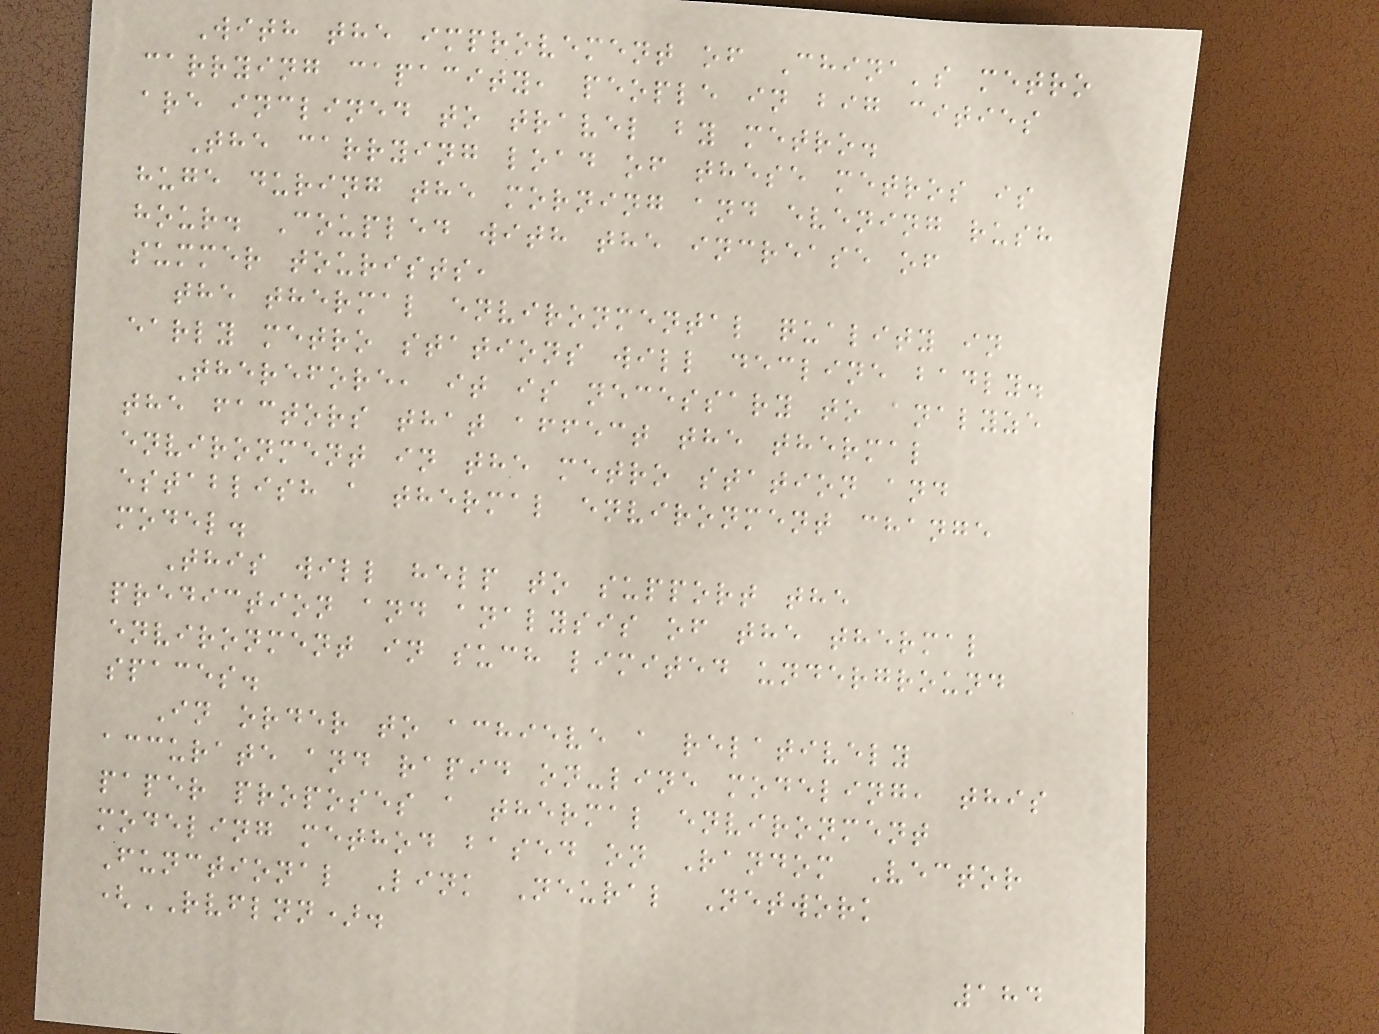With the improvement of China's metro
carrying capacity, people in big cities
are inclined to travel by metro.
The carrying load of these metros is
huge during the morning and evening rush
hour. Coupled with the increase of
summer tourists,
the thermal environmental quality in
early metro stations will decline badly.
Therefore, it is necessary to analyze
the factors that affect the thermal
environment in the metro station and
establish a thermal environment change
model.
This will help to support the
prediction and analysis of the thermal
environment in such limited underground
spaces.
In order to achieve a relatively
accurate and rapid on-line modeling, this
paper proposes a thermal environment
modeling method based on Random Vector
Functional Link Neural Network
(RVFLNN).
184
